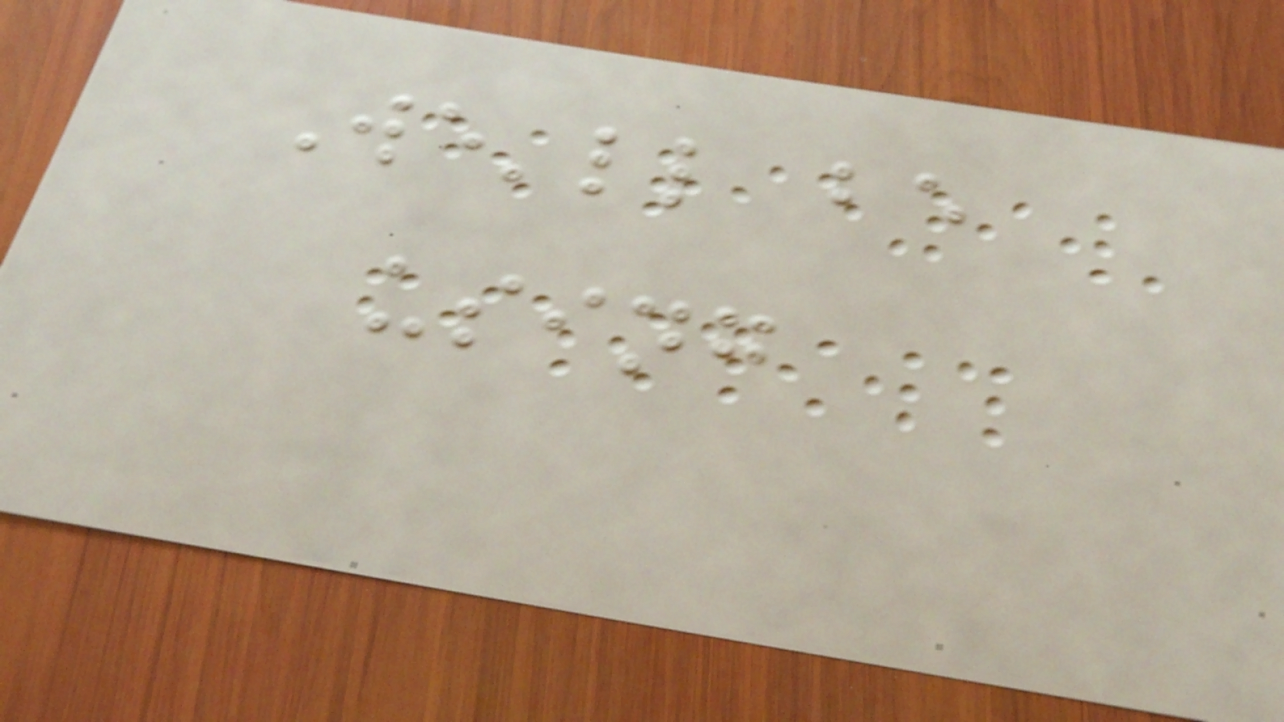We'll be
using
